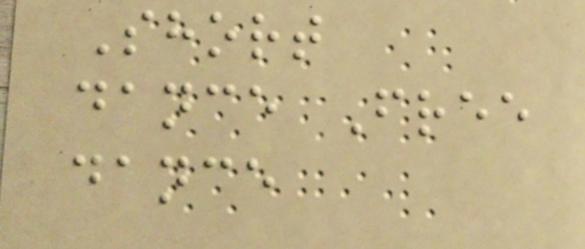Short
dance Free
dance
